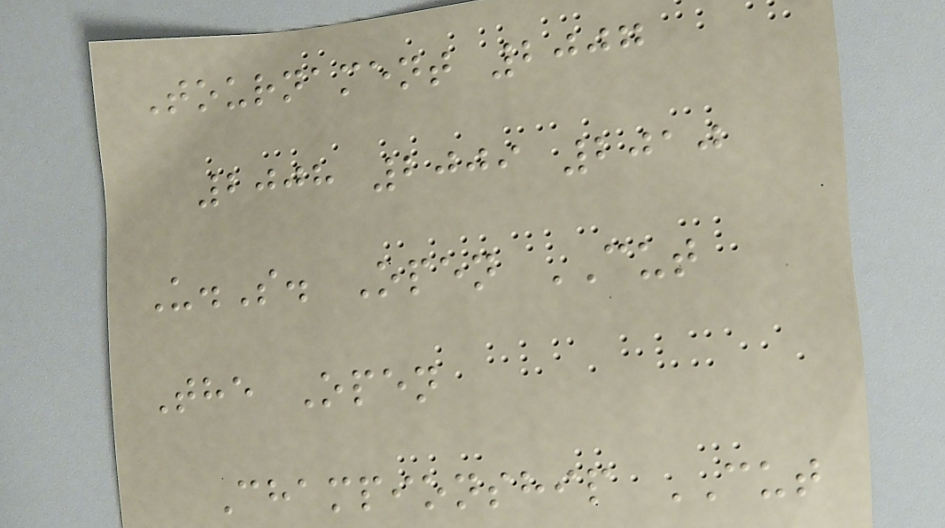Tournament 2007
2008 2009 2010
U.S. Open CUT
The Open
Championship CUT
